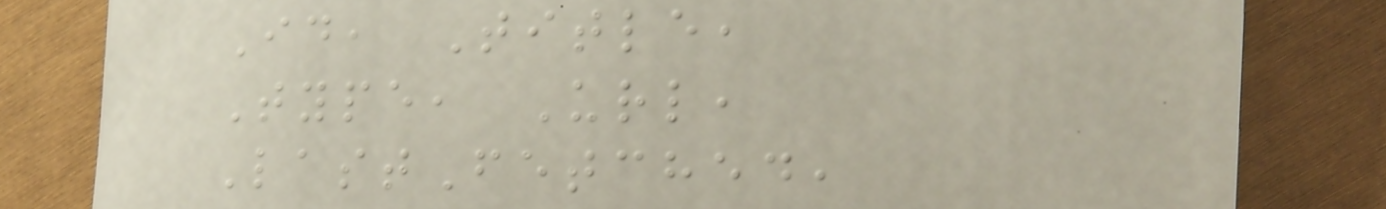Id, Title,
Type, Url,
LastFetched,
